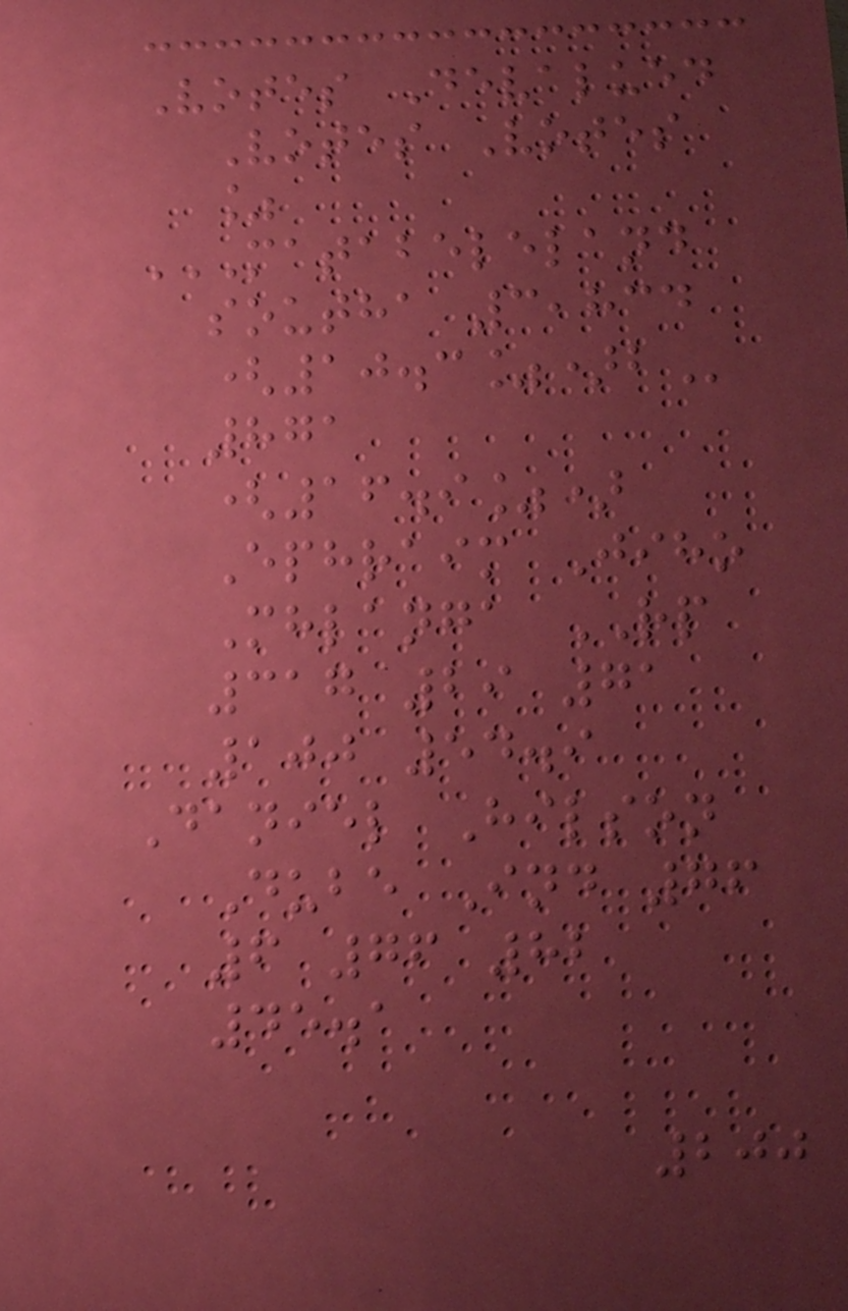Votes Devalued
Votes Votes
%
MATABELELAND
SOUTHA 3,834
(10.3%)B
871
(16.9%)
Ephraim Jiho
Mhlanga RP
317 29 71
100 54.9
Daniel Hilson
Dube Ind 76
6 76 82
45.1
200
